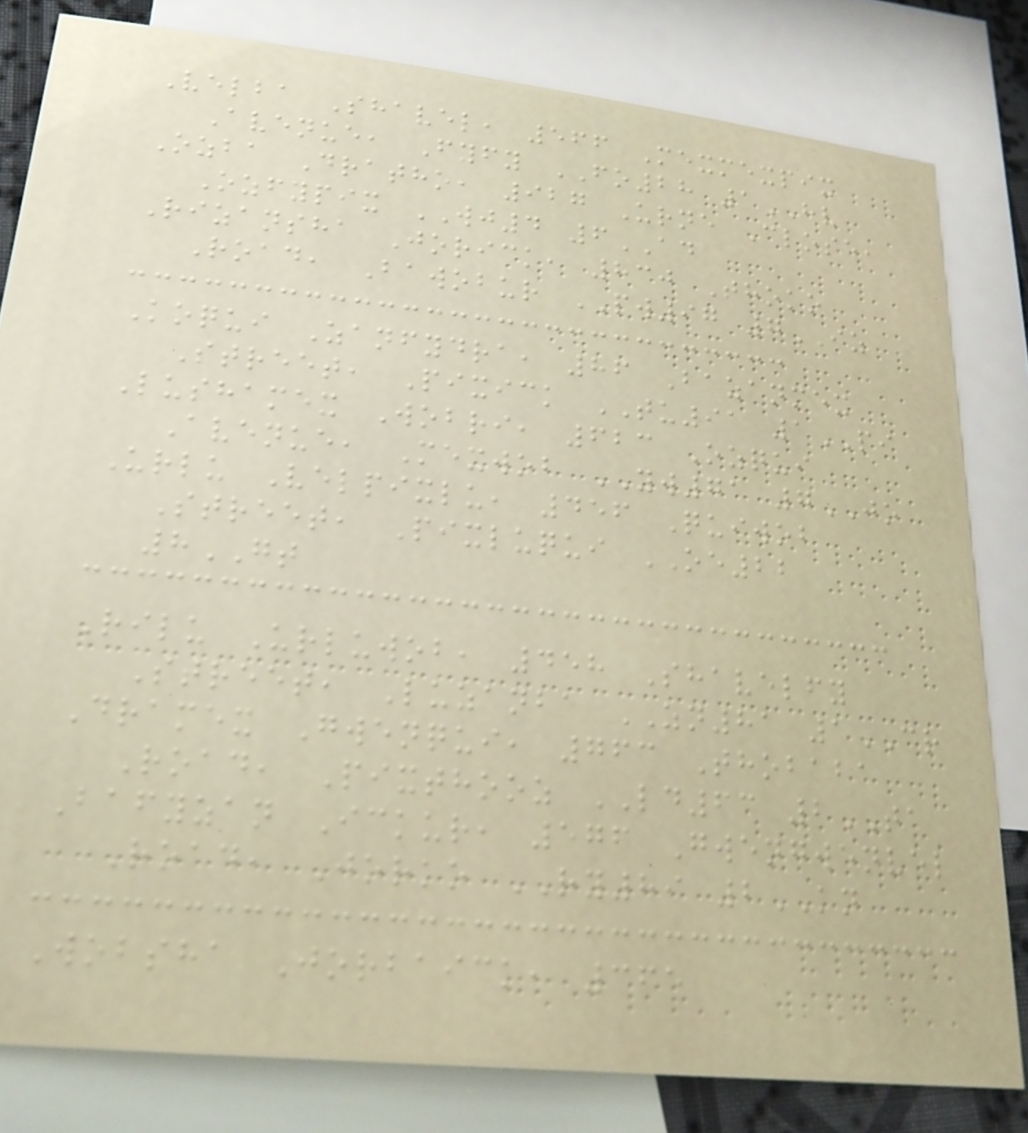Velba Shavel, 566 Mexmexpix
Avenue, Fyfy FO28 1HV
Ozba Dratho, 927 Urne Close,
Ozfypix WJ4 6AD
Rizansha Jorick, 830 Thoko
Road, Bawobur PW97 7IZ
Koqui Zanfydra, 86 Bazanmex
Street, Pixick TU91 1PI
Lushamex Wobri, 623 Ozqui
Avenue, Mexwob YW71 7JO
Urlu Velpixlu, 456 Quiwob
Street, Pixluqui OE22
8GT
Rilu Urluwob, 458 Shavelfy
Street, Luzanba ZN81 1CR
Dramex Gwenqui, 763 Thobaba
Road, Pixthooz LD63 2TA
Bafyzan Ickur, 576 Gwengwenvel
Road, Jorko RY89 2KN
Wobsha Jorbaick, 365
